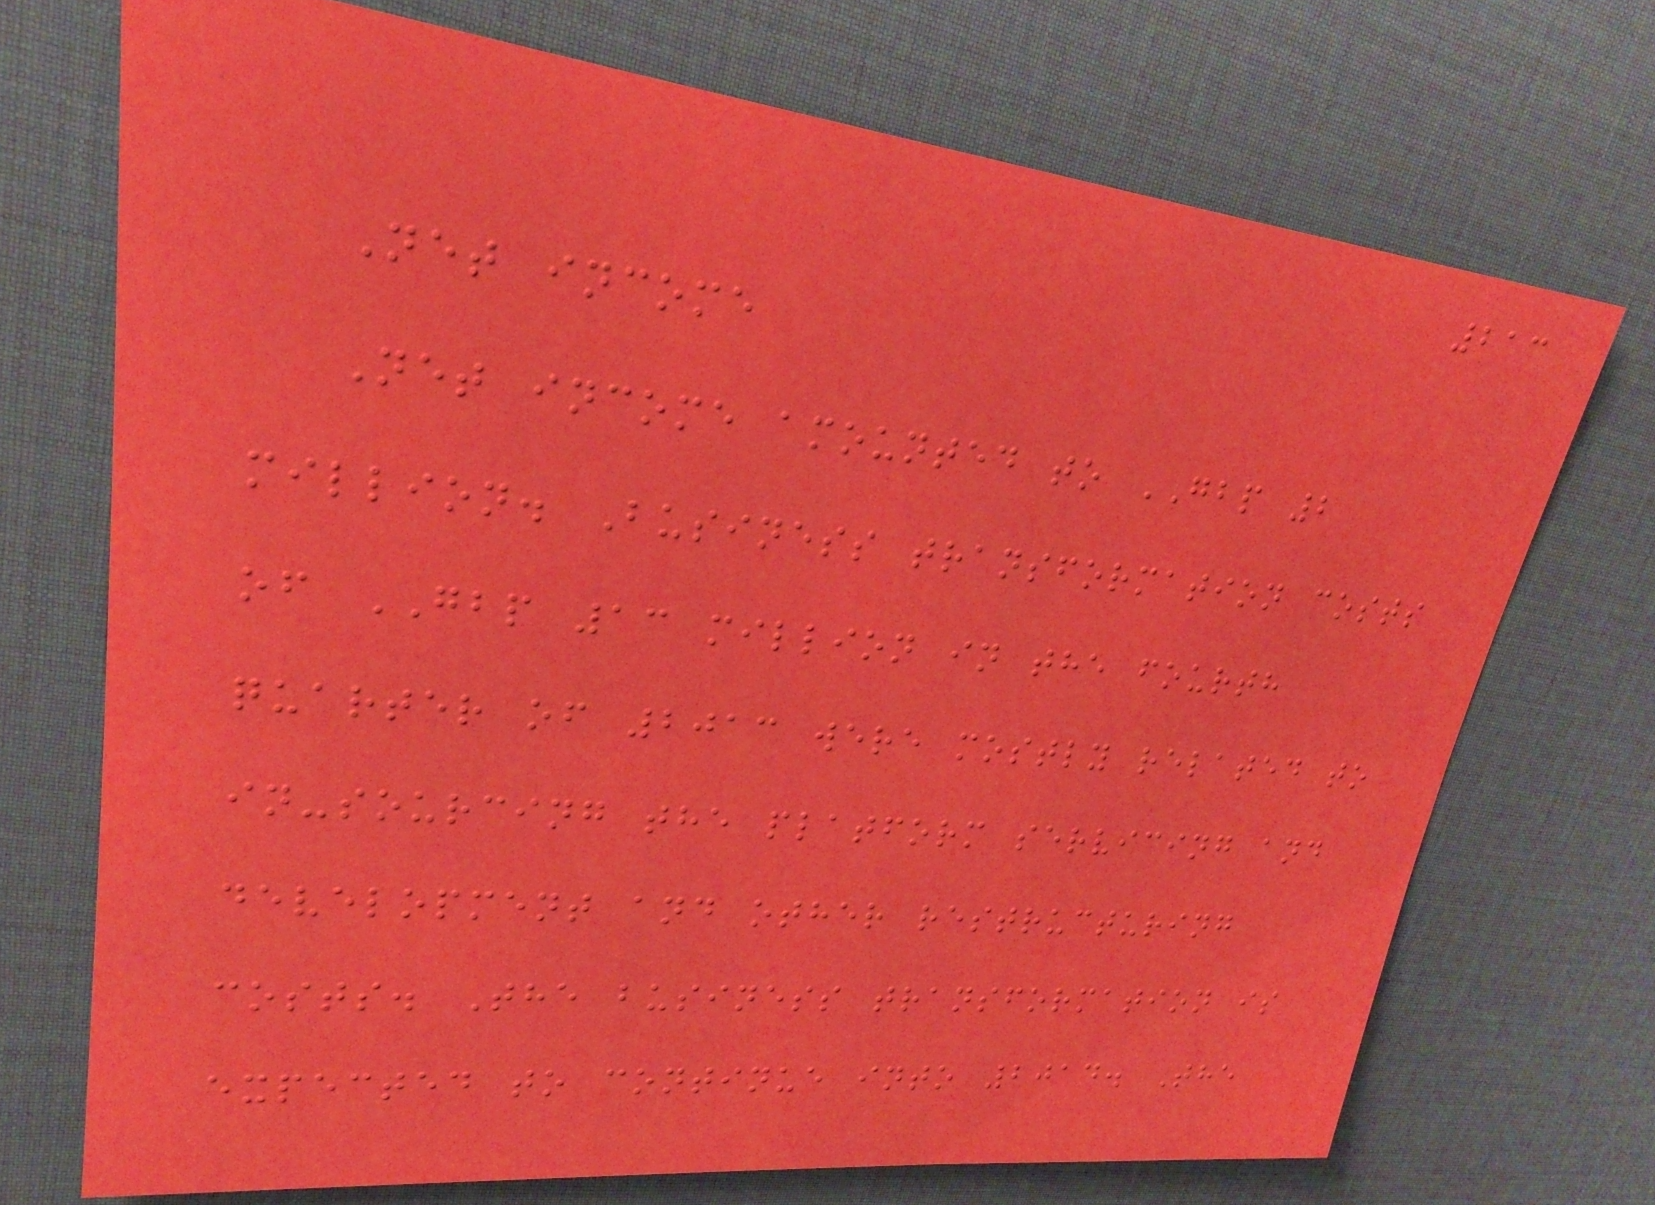213
Net income
Net income amounted to GBP 2
million. Business transformation costs
of GBP 13 million in the fourth
quarter of 2013 were mostly related to
in-sourcing the platform servicing and
development and other restructuring
costs. The business transformation is
expected to continue into 2014. The
